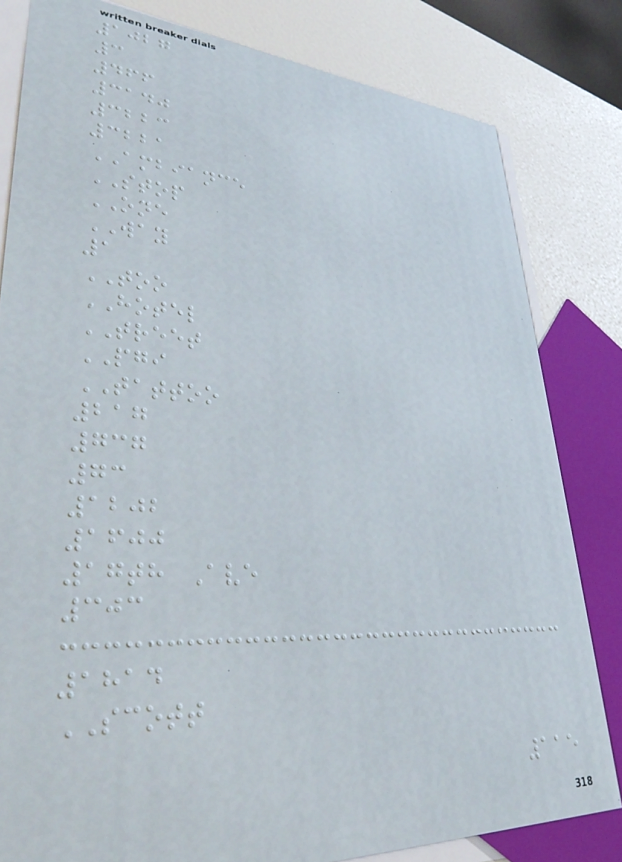1027
3
466
3140
3223
3221
AMBIANCE
STOP
ONE
WAY
1
TOO
HOTEL
TREET
PGI
TATTOO
217
737
73
1202
1600
17th Ave
303
1814
SCOTT
115
